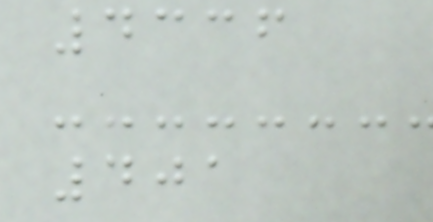4336
401
